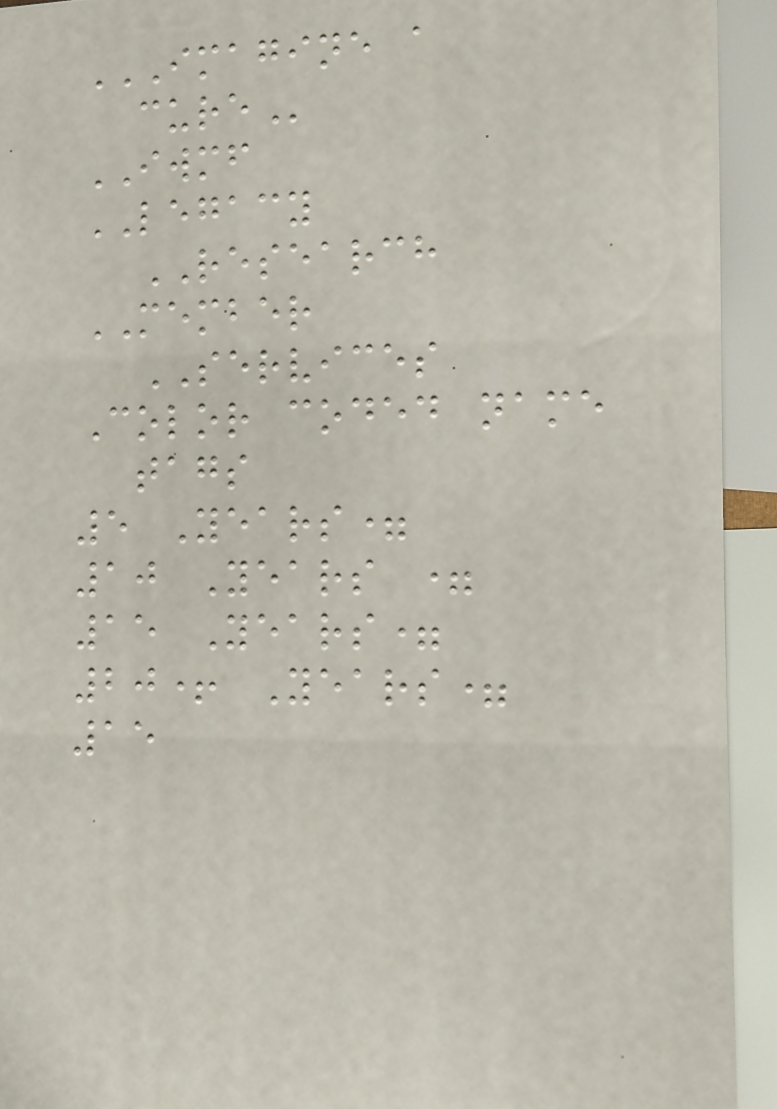IMAGINE A
CURE
IWMF
LEGACY
RESEARCH
MEMBER
SERVICES
Color coded name
tags
5 Years=
10 Years =
15 Years=
20+ Years=
15
